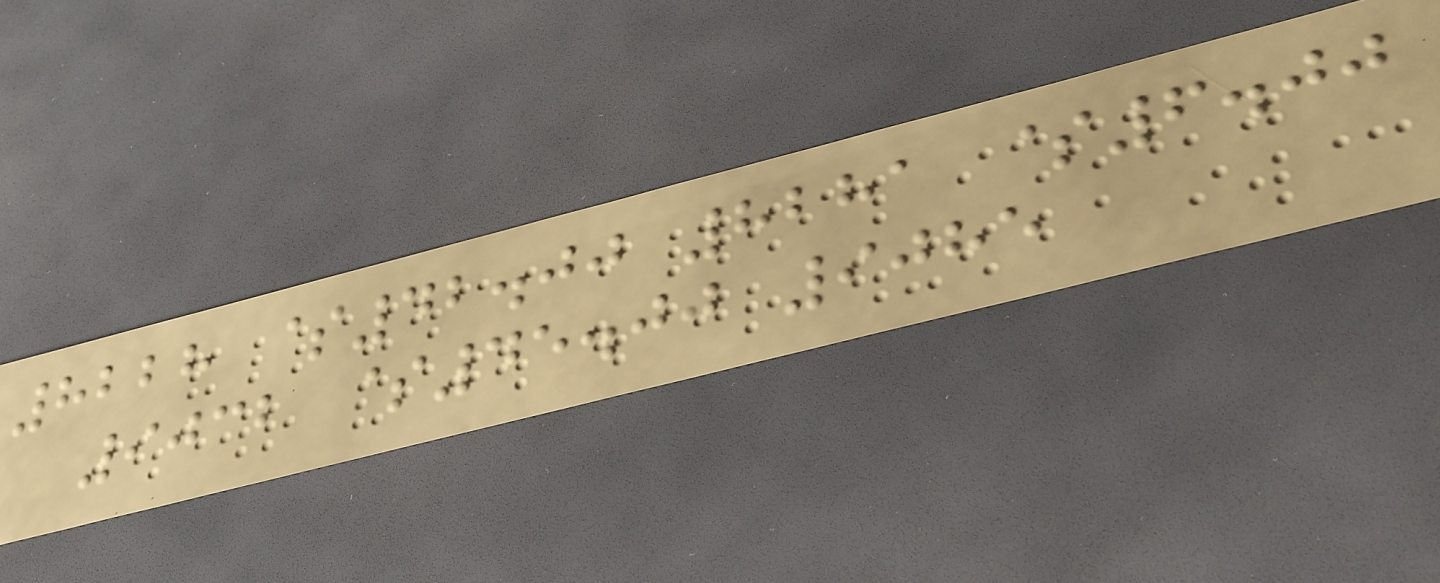8228 $42.00 8281 $6.00
9032 $45.00 9085
